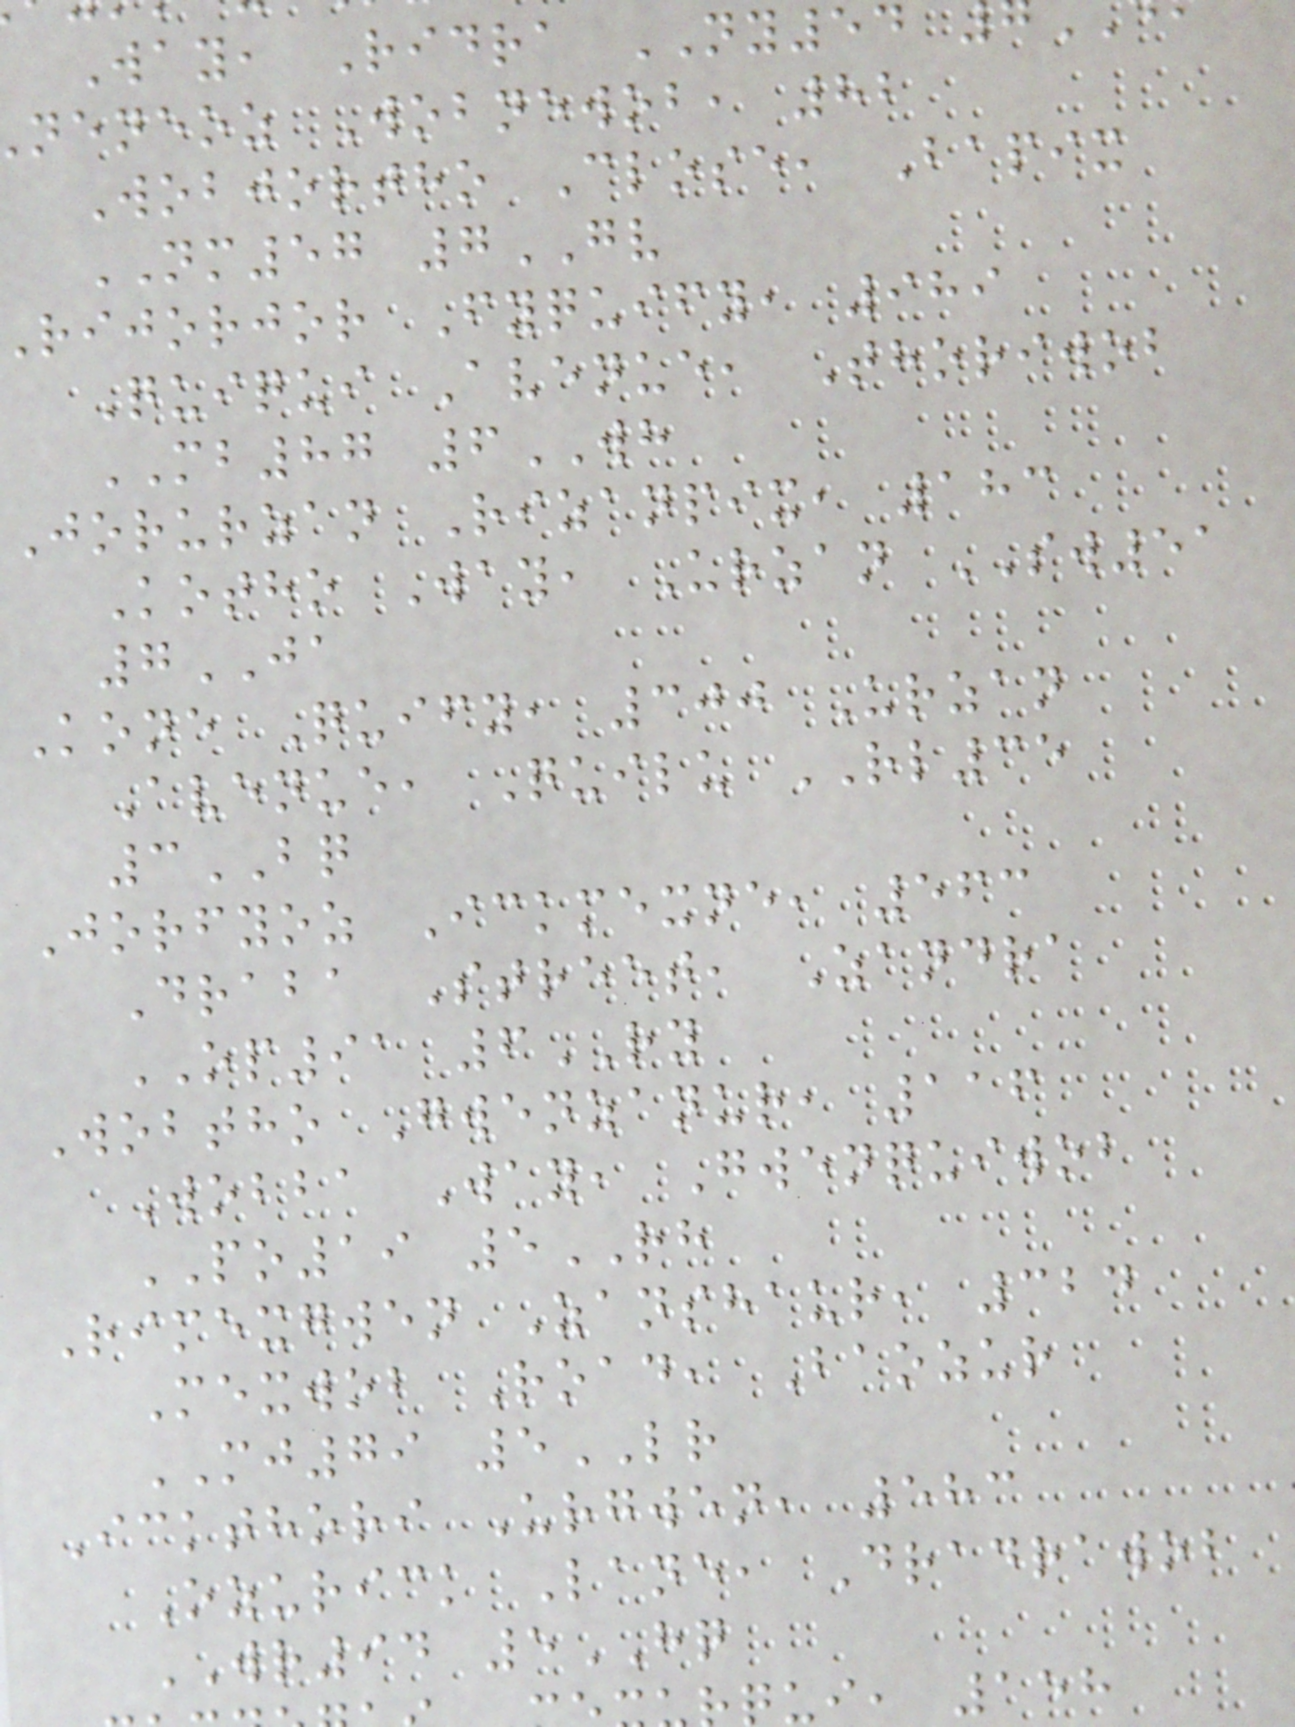Way, Ridra NY54
neneoz Wobnewob, 82
Wobjortho Close, Bapix
NM57 7GV
rijorjor Fyquify, 989
Quiqui Avenue, Thoriwob
MB87 6WH
Jorurzan Rizanpix, 183
Kotho Way, Urzan SW51
7JA
Kone Quify, 300 Urzan
Avenue, Quilu RL35
3BQ
Jorfyoz Ickmexne, 563
Draba Street, Zandra
OP91 6RY
Wobtho Gwenzanur, 116
Wobba Way, Gwenquiwob
PO19 5RH
Rimexgwen Zanshaur, 324
Mexwob Road, Baozur
MJ79 5LR
Ickthori Urgwen, 583
Ozurick Lane, Dradrawob
WR94 5HQ
ui, 158
